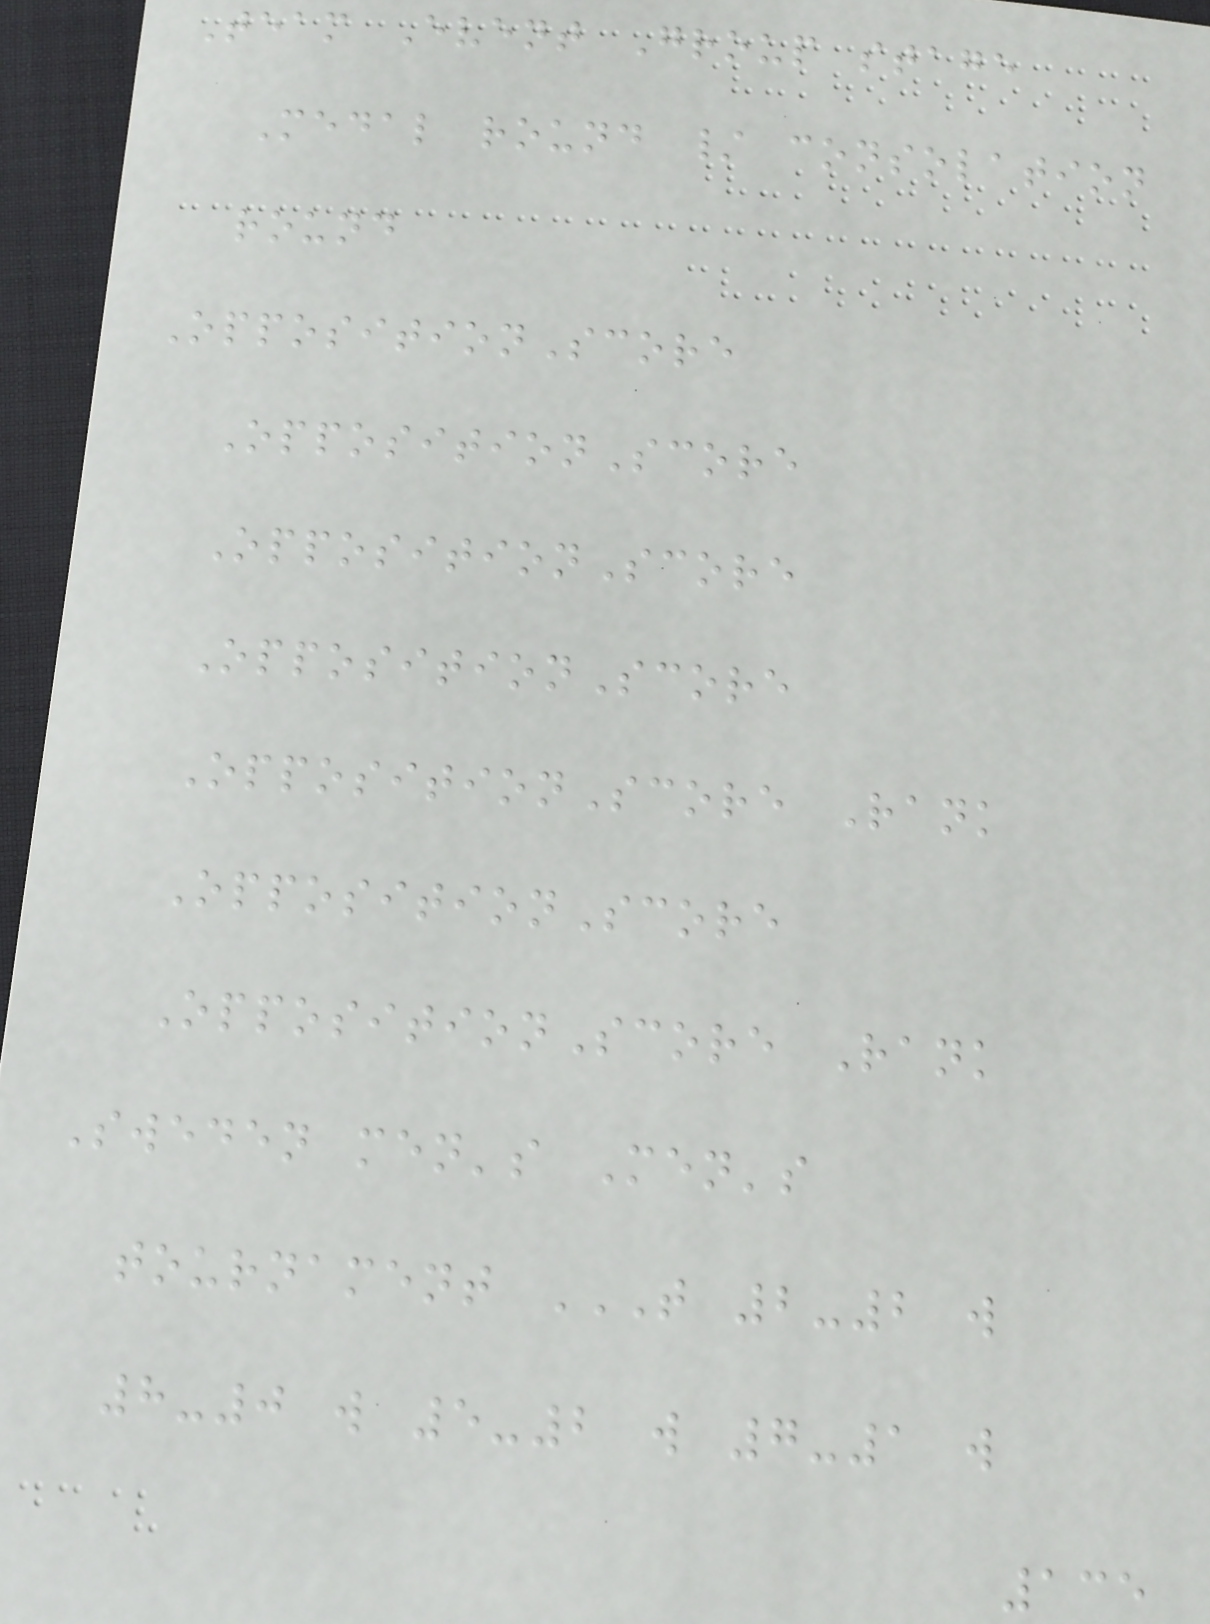Team Event Group stage
Medal round / consolation
round
OppositionScore
OppositionScore
OppositionScore
OppositionScore
OppositionScore Rank
OppositionScore
OppositionScore Rank
Sweden men's Men's
tournament T 2-2 W
8-0 W 5-2 W 7-1 W
135
